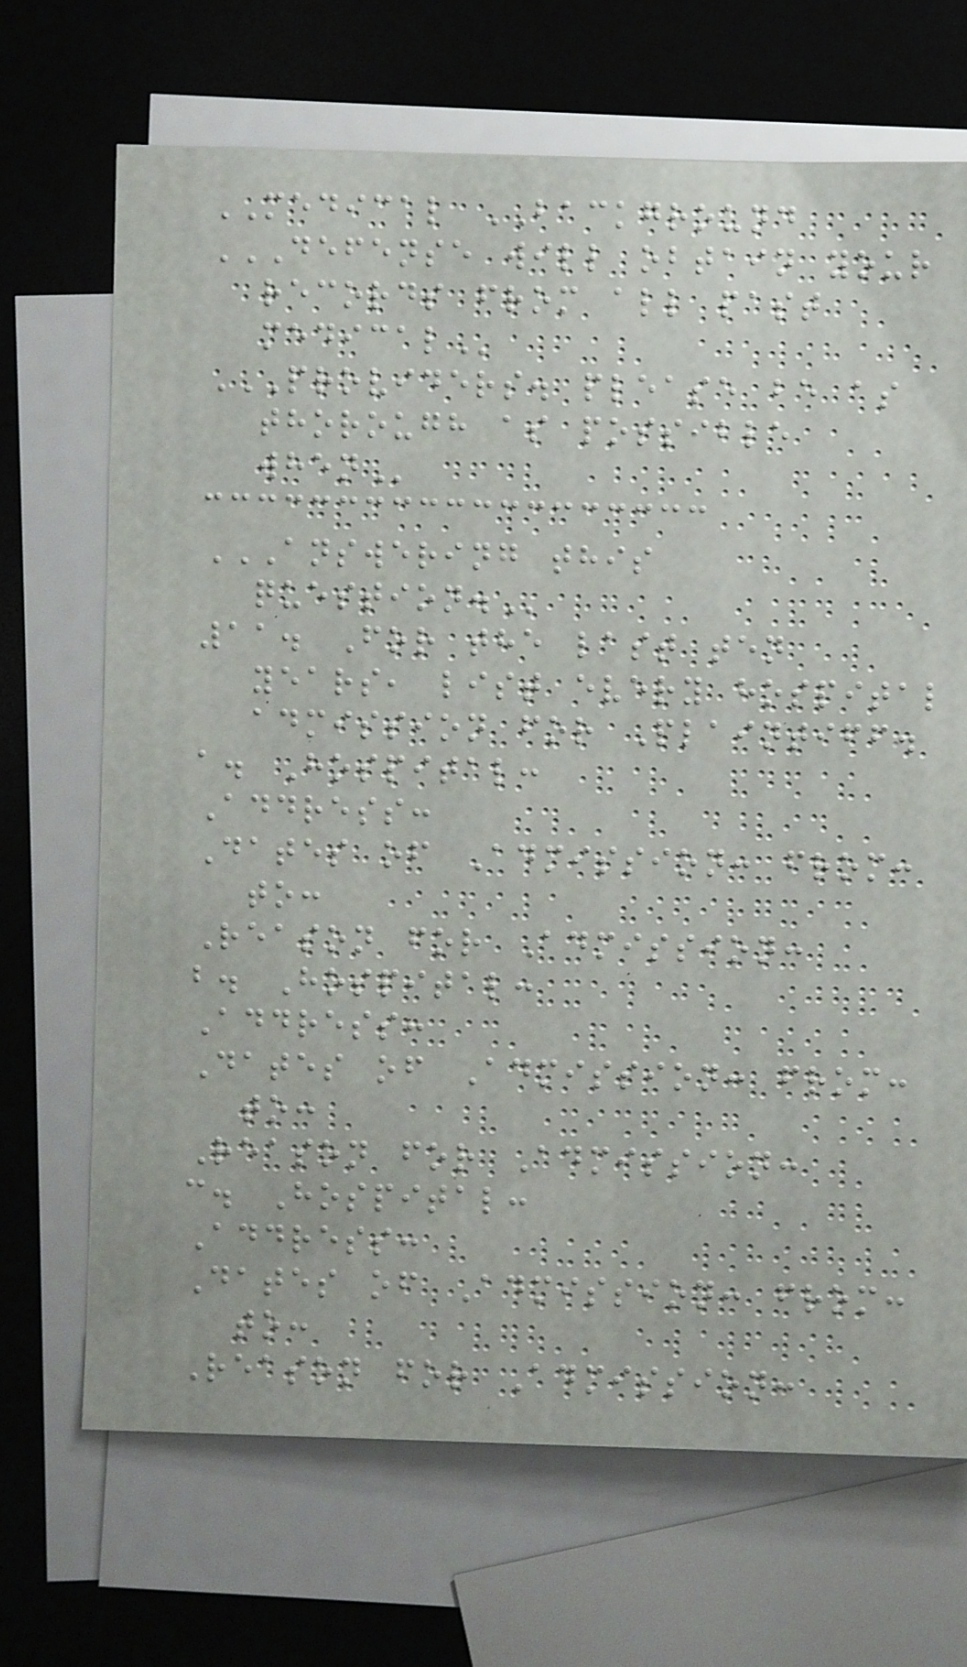MEDICAL BACKGROUND
DEFENSE WILL OBTAIN YOUR
RECORDS FROM ALL PAST
MEDICAL
PROVIDERS. PLEASE BE AS
THOROUGH AS POSSIBLE
WHEN
ANSWERING THIS
QUESTION.
11. For the last ten
years, list every hospital
admission for Plaintiff.
a. Hospital:
Address:
Dates of Admission: from:
to:
Reason for Admission:
b. Hospital:
Address:
Dates of Admission: from:
to:
Reason for Admission:
c. Hospital:
Address:
Dates of Admission: from:
to:
Reason for Admission:
